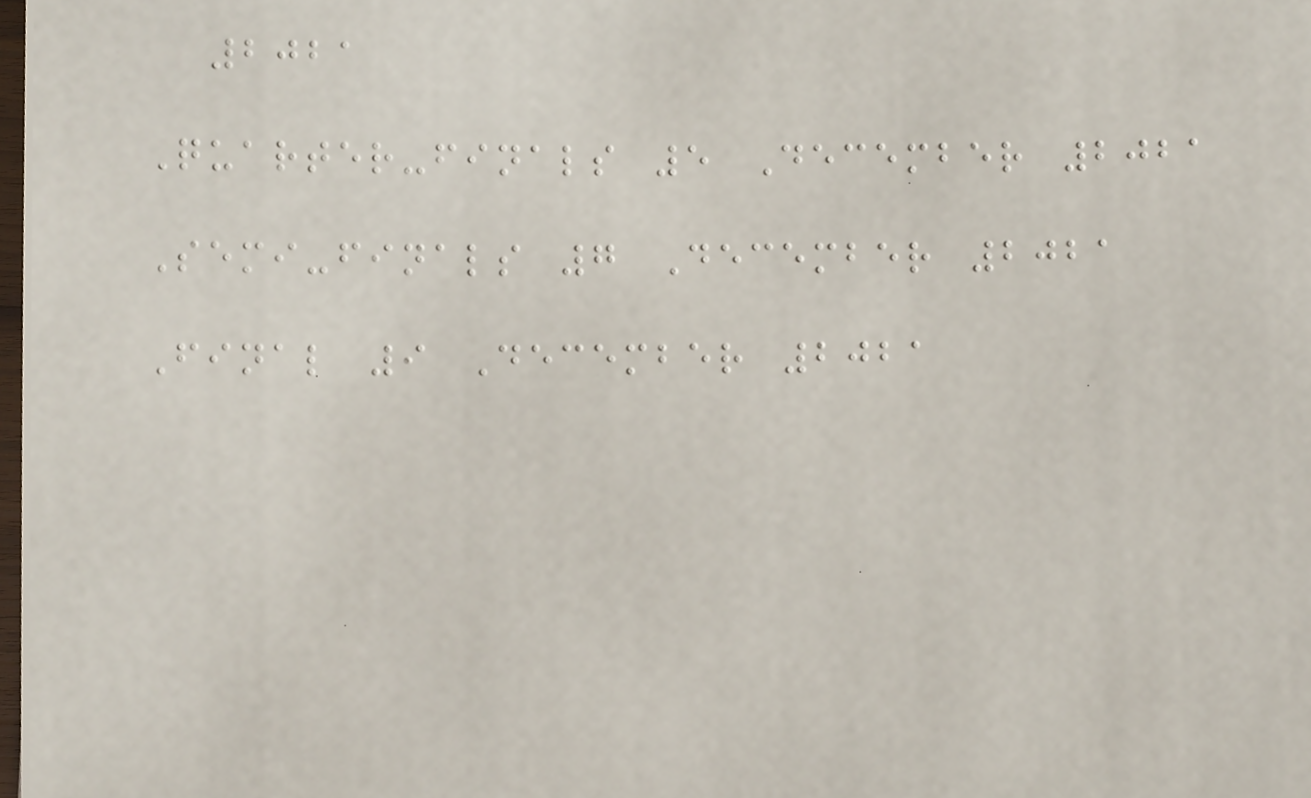2021
Quarter-finals 5 December 2021
Semi-finals 7 December 2021
Final 9 December 2021
